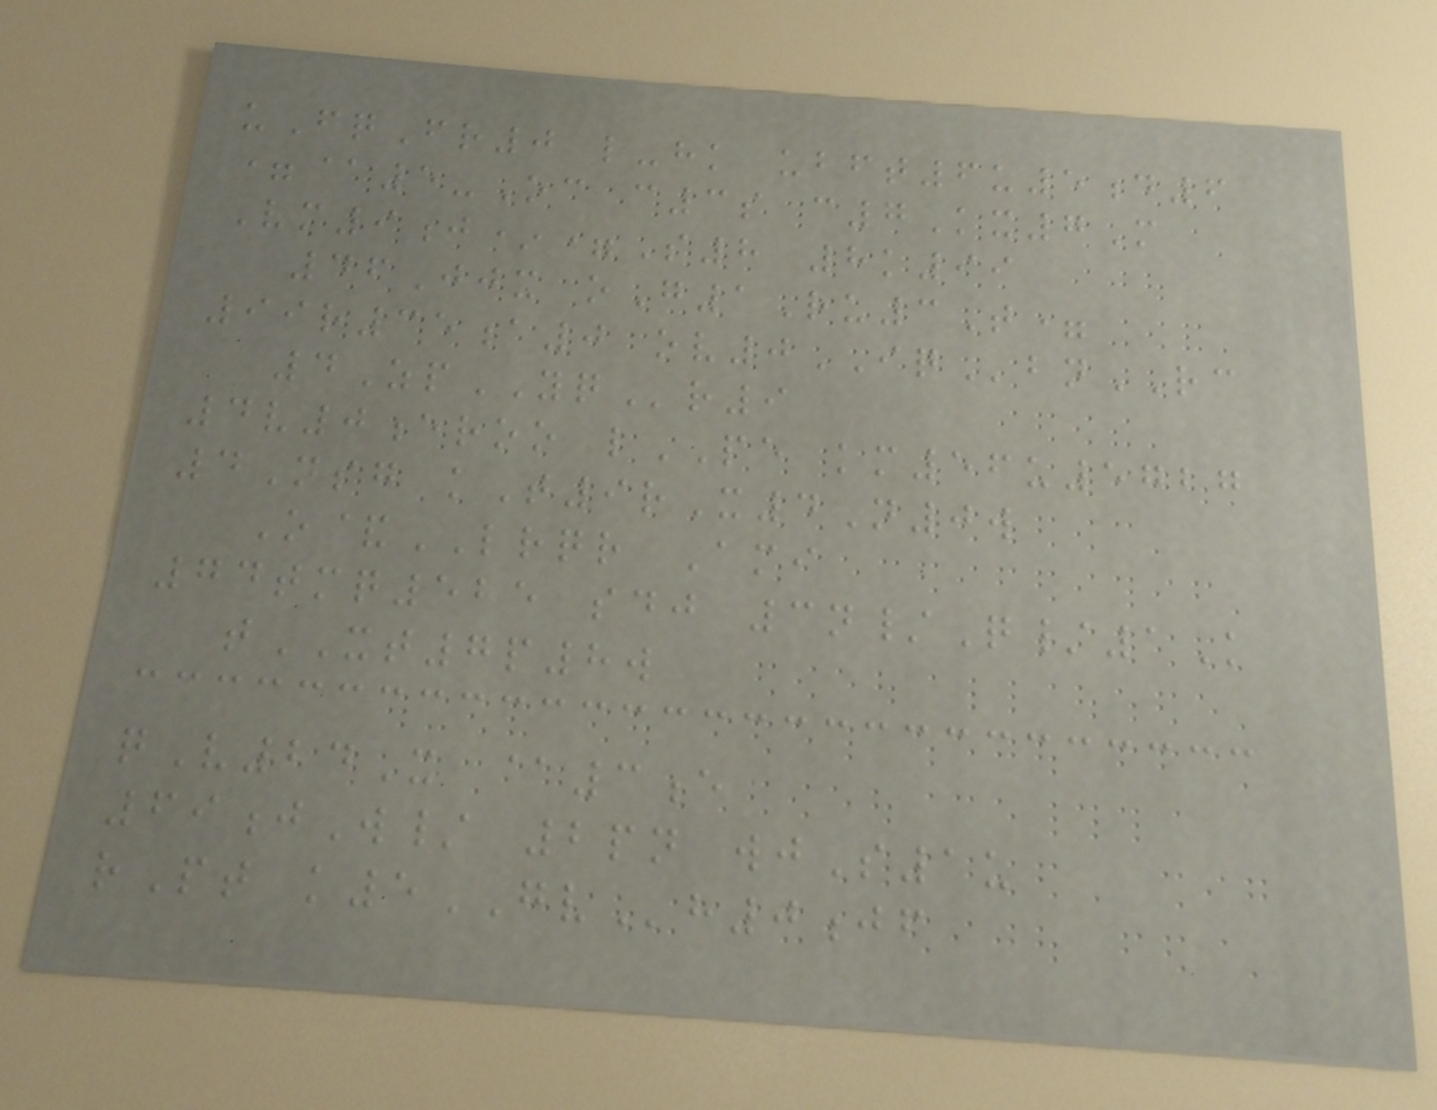uFqFr0 l-hk ubft6u5d6
=@5-Oc c3s c7Kx7M
Vm9j*=S8 8k99
46Jjx oG1Ru3T=
99r35a0 ov0IQbnRC
4ZpYQr9
4v0eroo lPE km56u5727
4Nsg kT9rX4N0w
O&LRQR Ami
74tmq525 sdj 3n/Q/1K
tXT7p8w
qV24X @3e
69jW/ 2pn wjS1u
rPt k5GVh0jf
